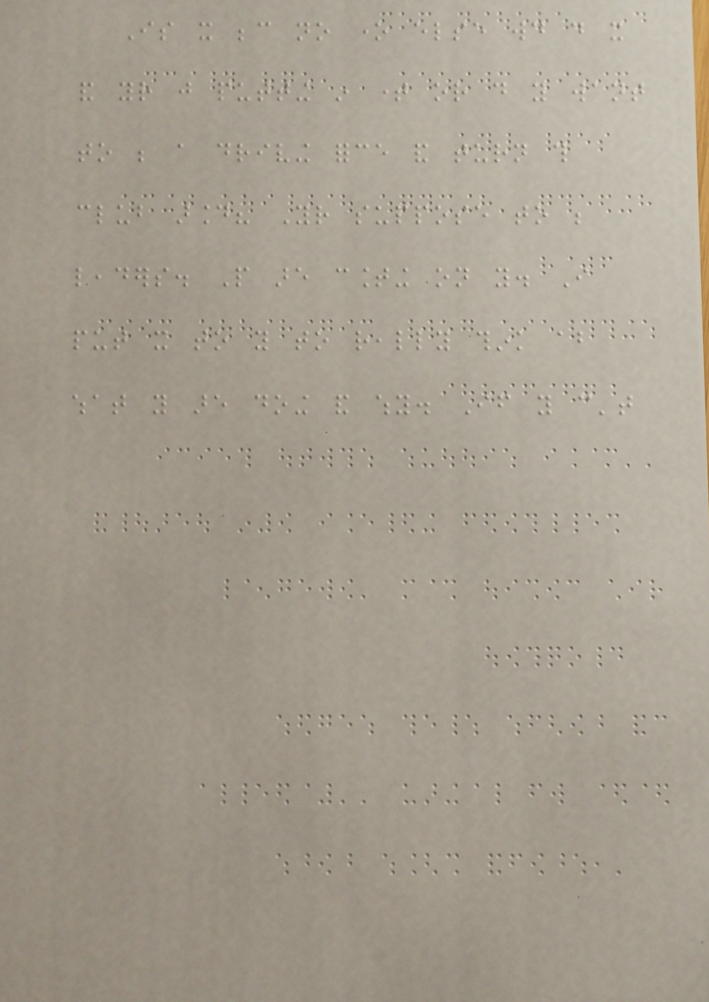Is it because no one else would do it
and your just putting in time or do you want
to be a driving force and turn this
club around? Your suppose to be
leaders. People are counting on you. I
put it to you to really think about
what you are doing and why. If you can't
